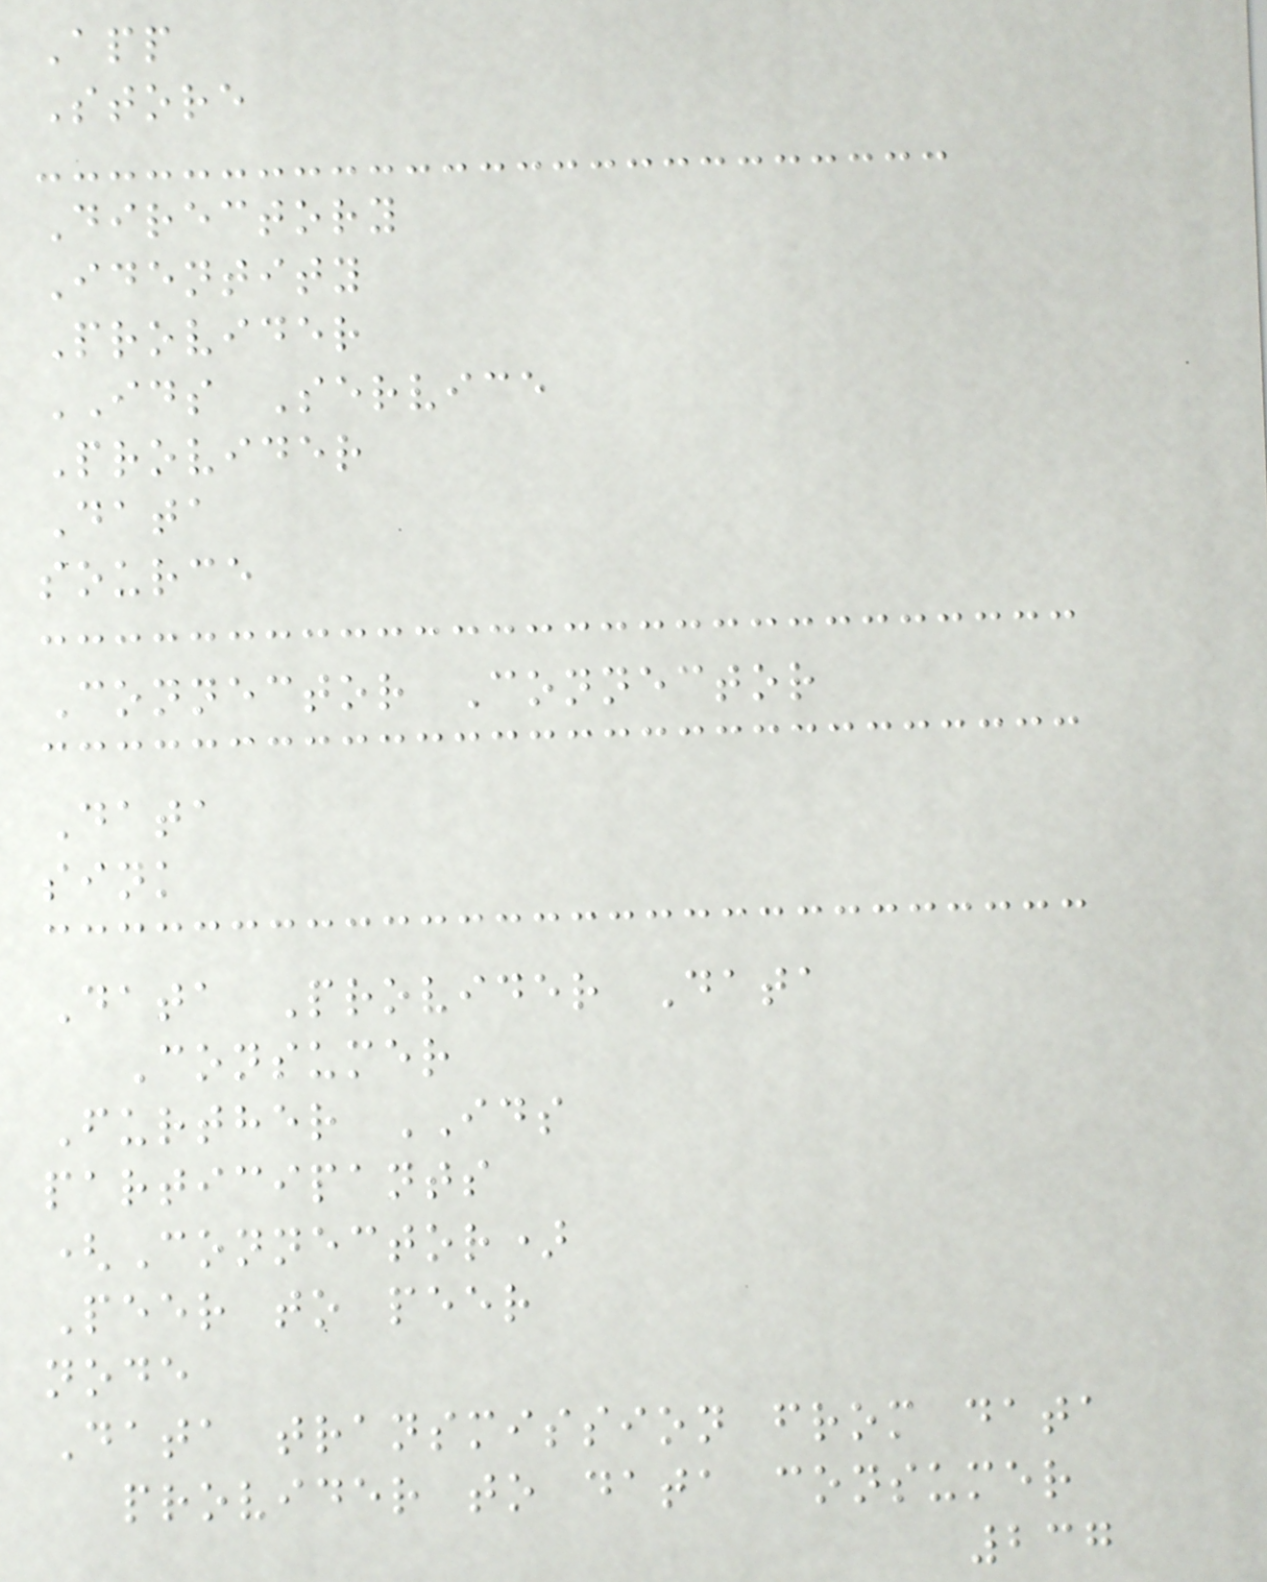App
Store
Directory
Identity
Provider
IDS Service
Provider
Data
source
Connector Connector
Data
sink
Data Provider Data
Consumer
Further IDS
participants
(Connector)
Peer to peer
node
Data transmission from data
provider to data consumer
237
